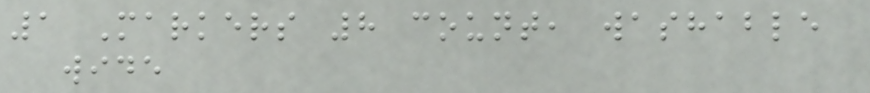1 Markers 8 count, washable
wide
